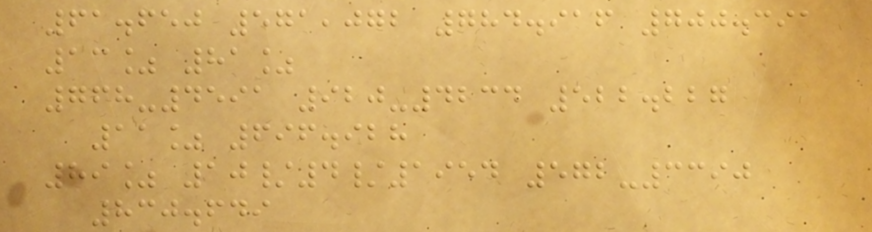61.650 571,072 784.916 700.391
13% 81%
768-4591 920-4234 522.227
11% 696.928
89% 10/4/1954 572-3390
830.649
